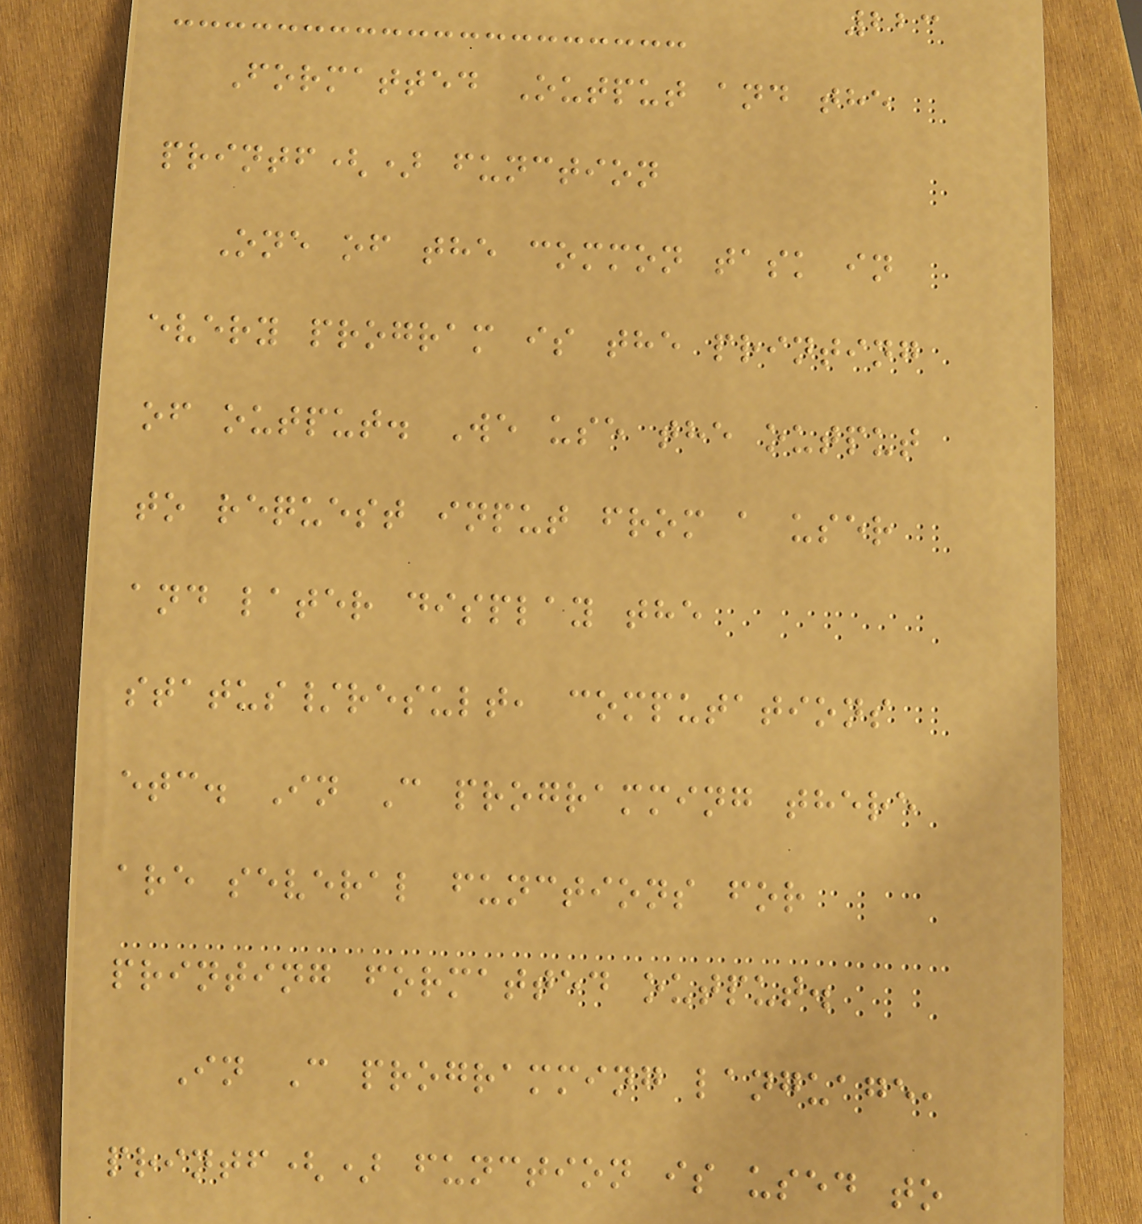223
Formatted Output and the
printf() function
One of the common task in
every program is the printing
of output. We use the output
to request input from a user
and later display the
status/result, computations
etc. In C programming there
are several functions for
printing formatted output.
In C programming language,
printf() function is used to
